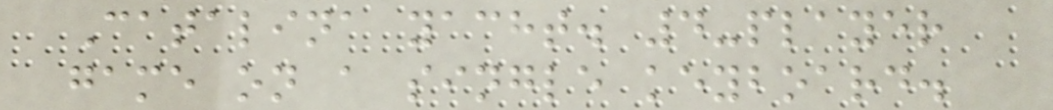Catalina yacht. 4-player
game on a single keyboard.
